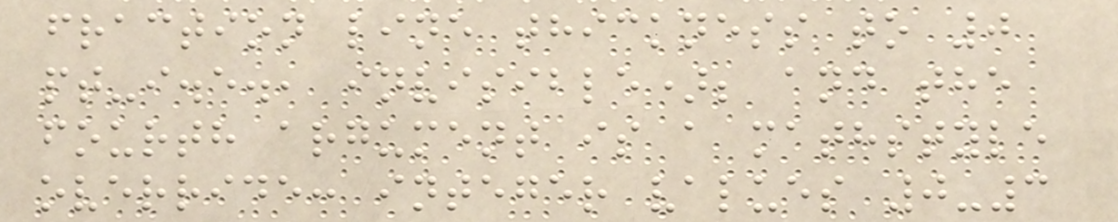fraction line thickness to 0
pt-i.e., invisible); and the
fourth argument is a mathstyle
override: integer values 0-3
